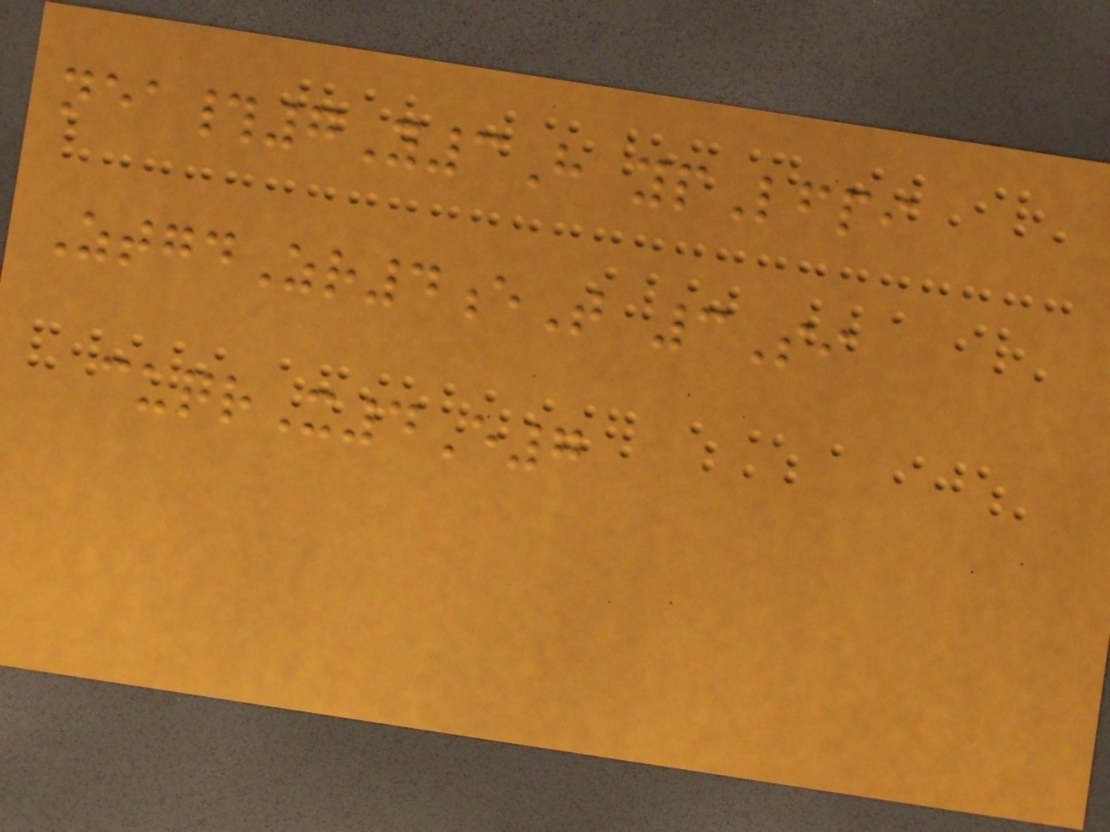nea#7Y3H ypLfpi
ZtgdZr4eT 3Si
cuqrX4E7
